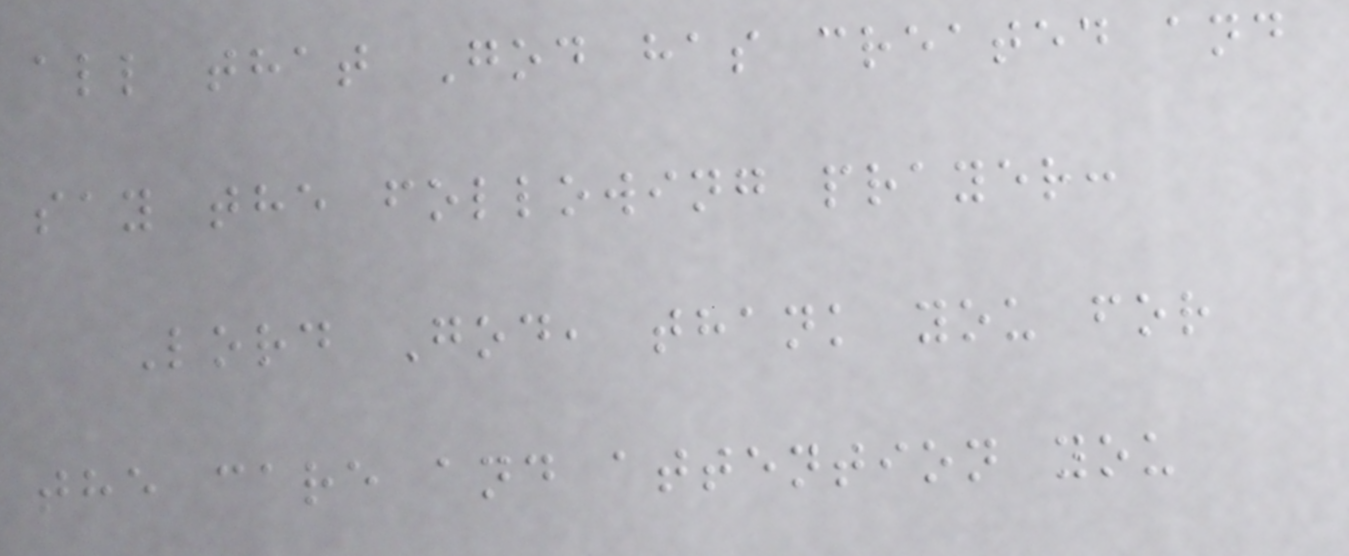all that God has created and
say the following prayer:
Lord God, thank you for
the care and attention you
